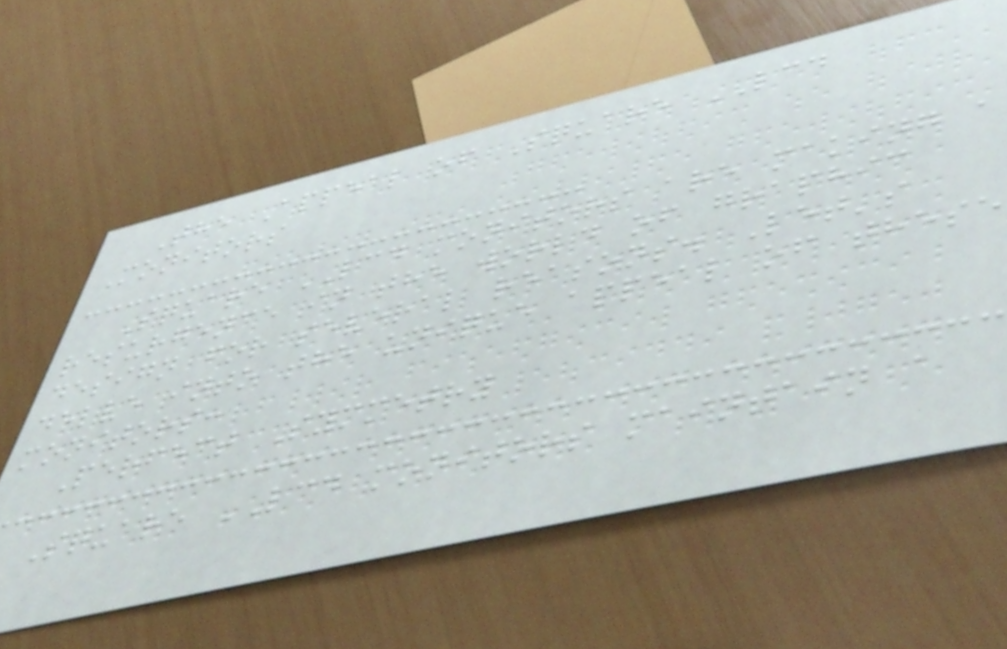The Appeal of Square LCD
Monitors
Square LCD monitors are making a
resurgence in the world of graphic
design for several reasons. Let's
delve into the unique appeal of these
monitors:
Perfect Symmetry
Square LCD monitors maintain a
